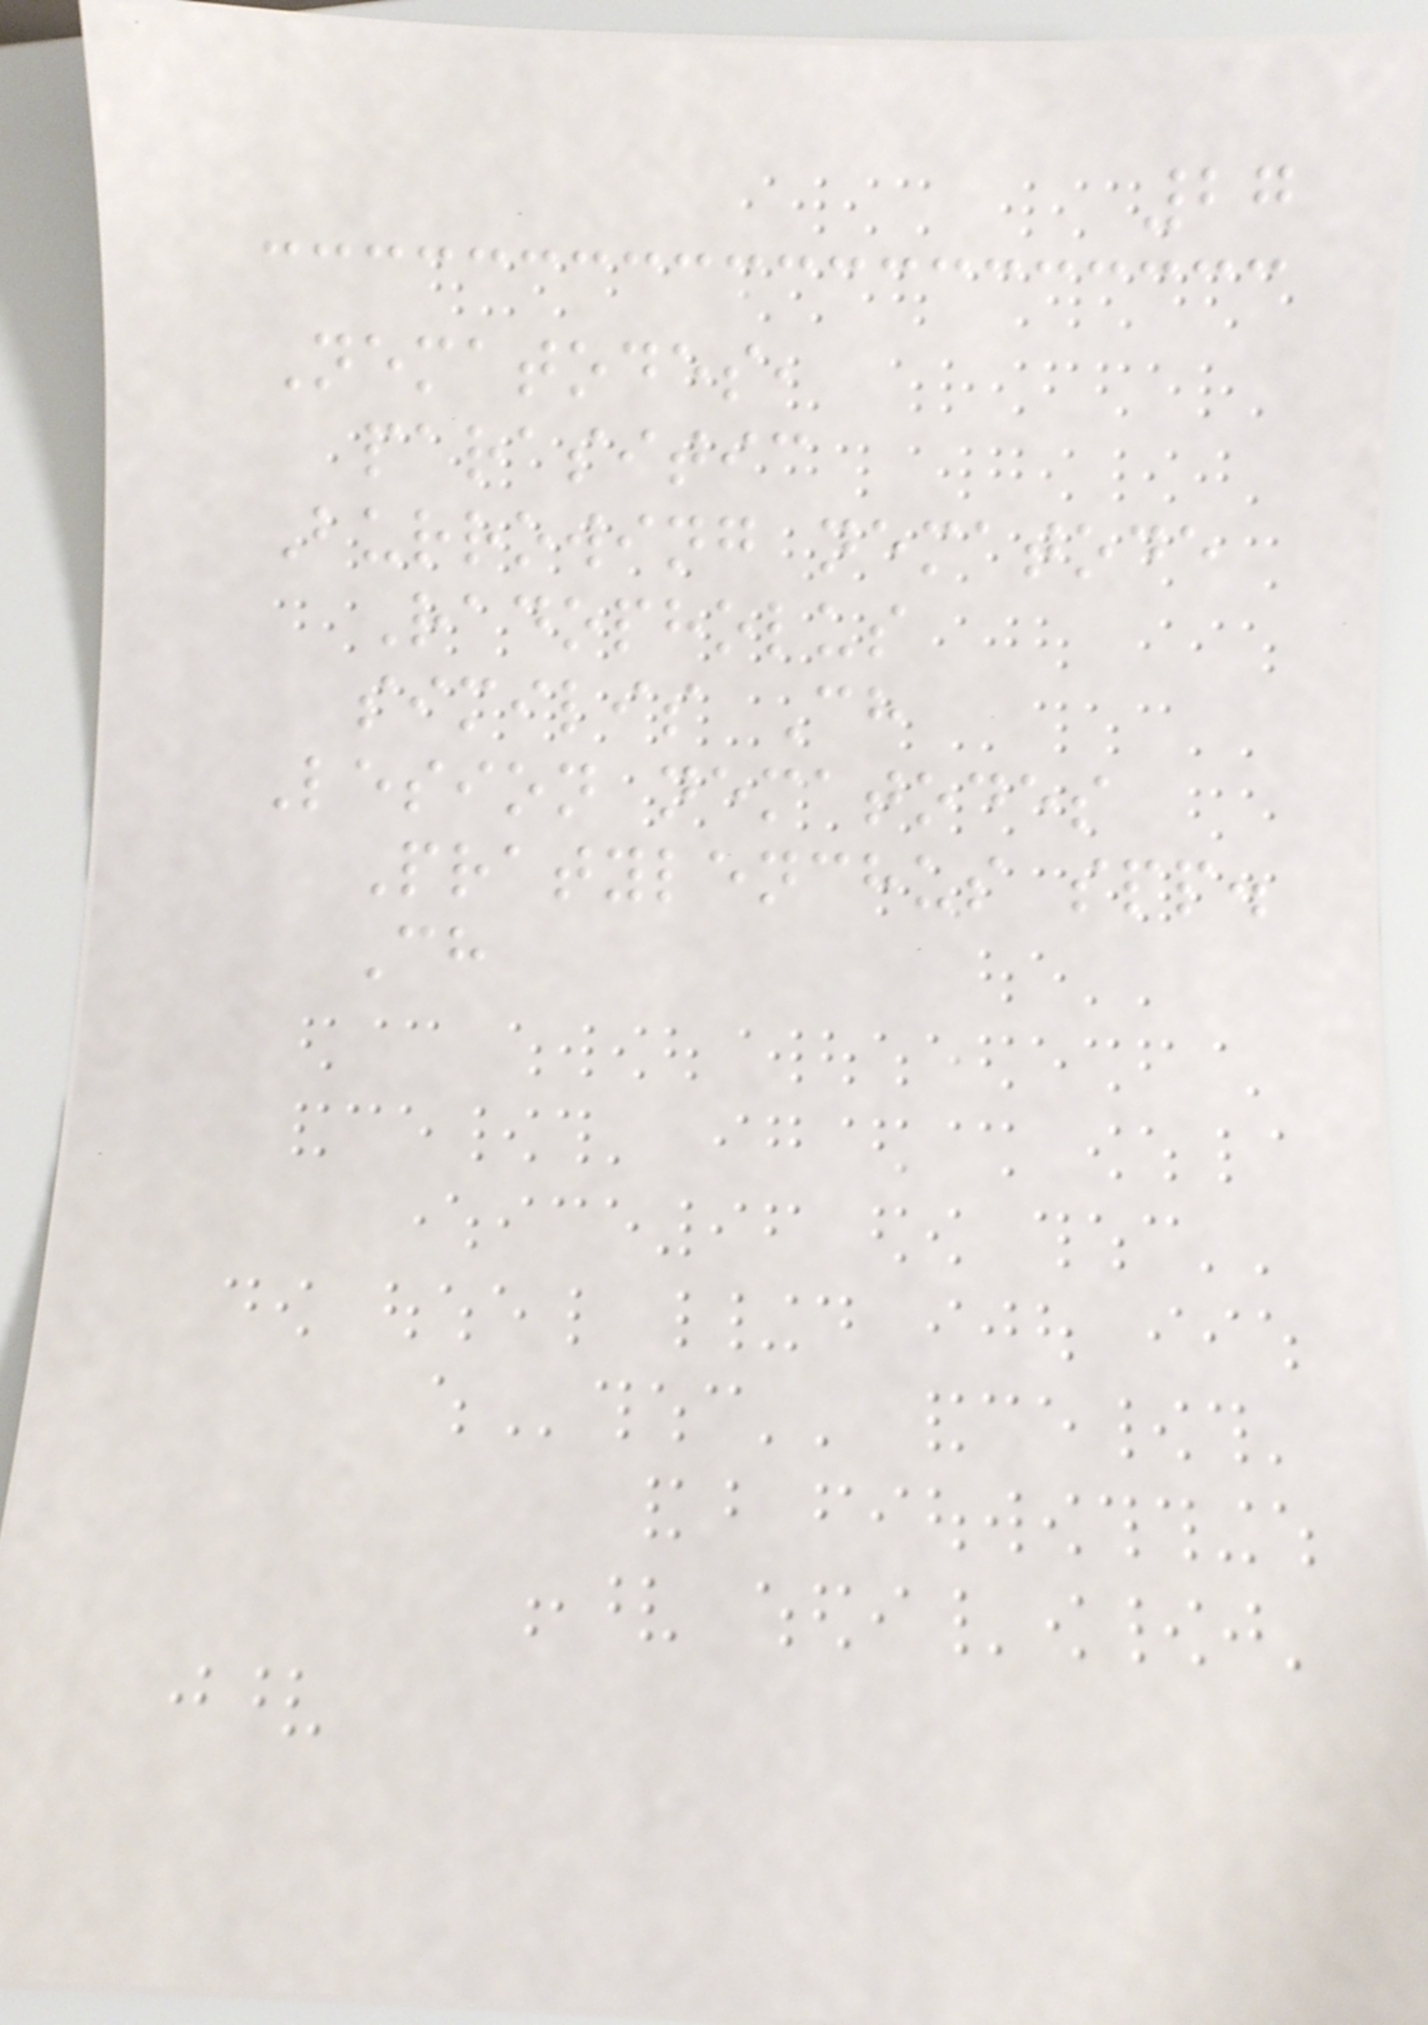27
Nematodes,
parasitic
Burrowing nematode
Radopholus
similis Ch
Lesion nematodes
Pratylenchus spp.
Ch
